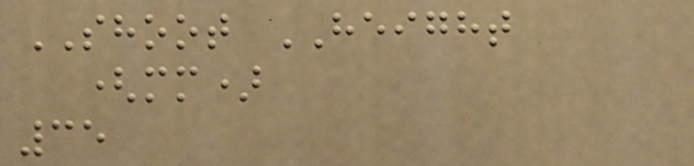SHOOT HEIGHT
(mm)
35
